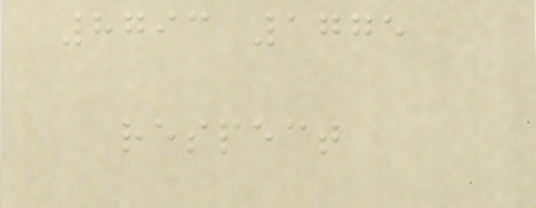8793 1775
respect
